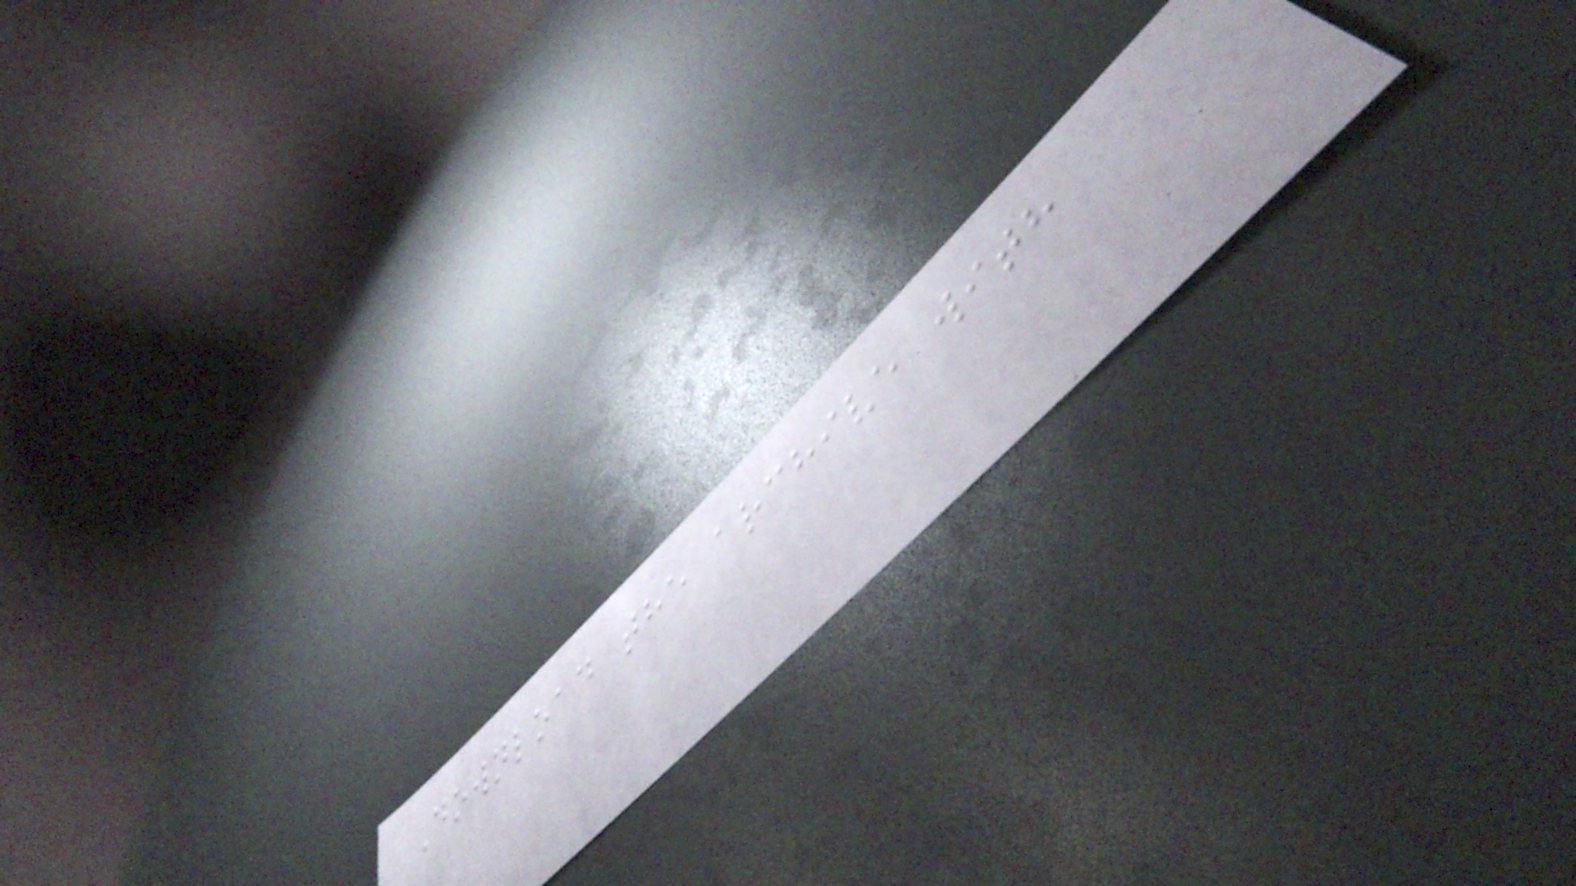Download the archive with
